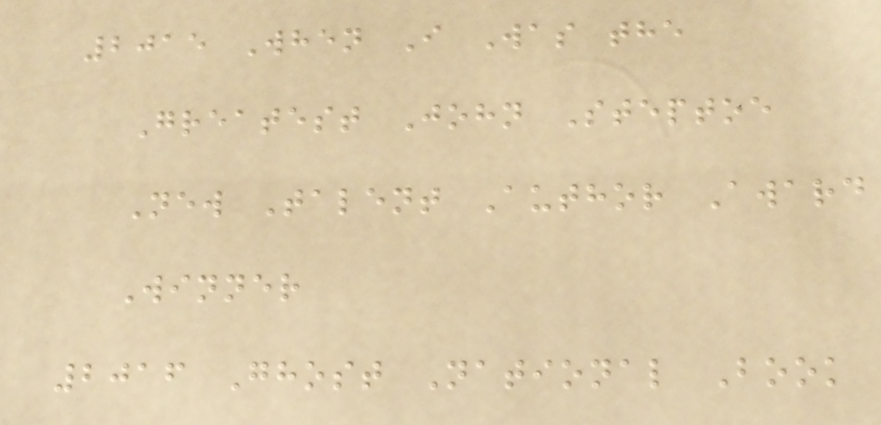2015 When I Was the
Greatest John Steptoe
New Talent Author Award
Winner
2016 Ghost National Book
